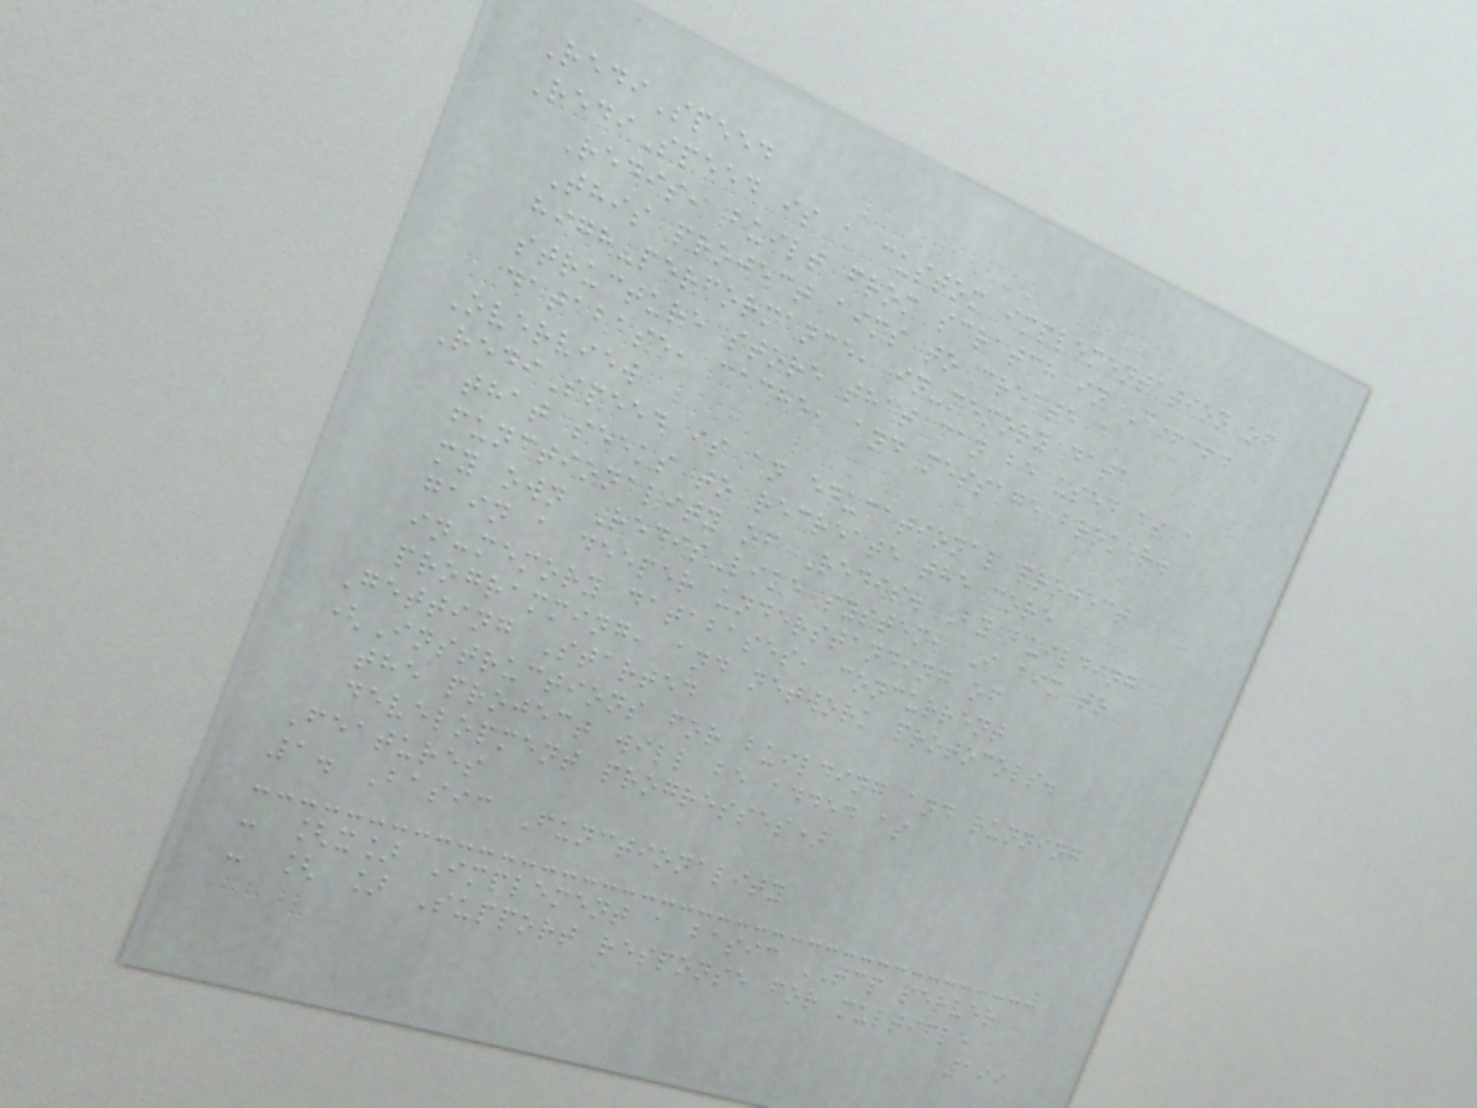RediSpeed
RediSpeed is a custom implementation of
Redis, built from scratch in C++.
This project aims to create a
high-performance, in-memory data
structure store that can be used as a
database, cache, and message broker.
Overview
RediSpeed is an educational project
that seeks to recreate the core
functionality of Redis. By building
my own Redis-like system, I aim to
gain a deeper understanding of
in-memory databases, concurrent
programming, and network protocols.
Getting Started
(Instructions for building and running
the project will be added as
development progresses)
Features
1. Basic Functionality
- [x] Implement a basic TCP server
- [ ] Support response for multiple
199
